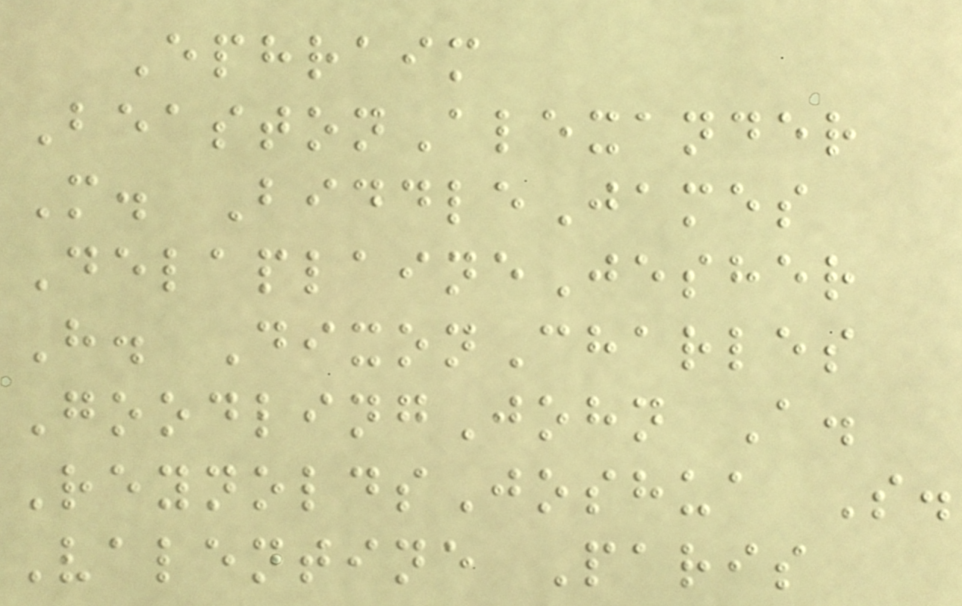Ephraim
BeastonAlexander
M. BiddleJames
DelaplaineJesher
H. DixonCharles
GoodlingJohn A.
ReynoldsJoshua S.
Valentine Paris
